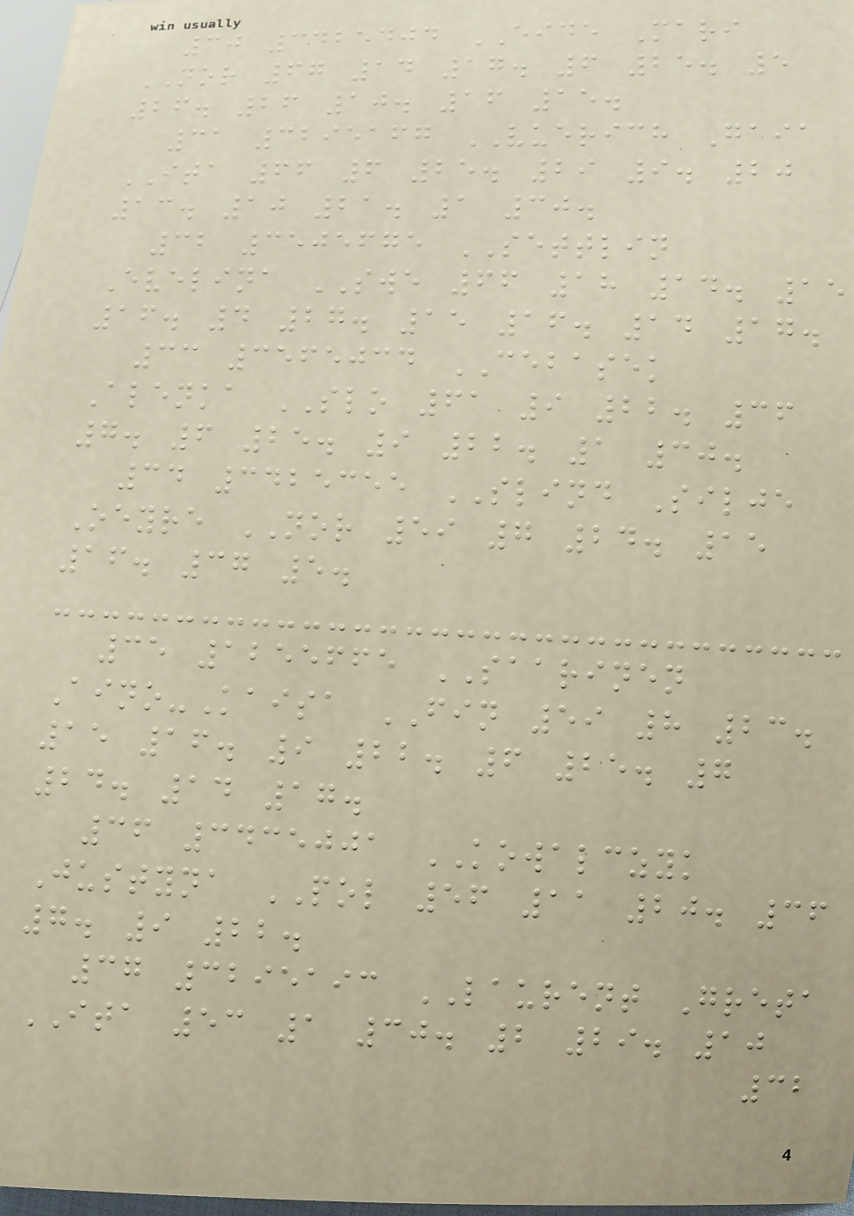30 3425404 EIDE Mari
NOR 67 14 17. 6 25. 5
26. 26 10. 16 15.
31 3295167 VUERICH Gaia
ITA 66 6 25. 29 9. 20
13. 10 21. 1 30.
32 3505675 SETTLIN
Evelina SWE 66 18 14. 15
16. 4 27. 15 16. 14 17.
33 3565034 CEBASEK
Alenka SLO 61 9 22. 36
7. 6 25. 9 22. 1 30.
34 3425355 SLIND Silje
Oeyre NOR 59 7 24. 15
16. 37 5.
35 1255665 SAARINEN
Aino-Kaisa FIN 59 8 23.
15 16. 9 22. 6 25. 7
24. 14 17.
36 3435001 KOWALCZYK
Justyna POL 56 11 20. 36
7. 9 22.
37 3295193 LAURENT Greta
ITA 53 1 30. 2 29. 10
32
